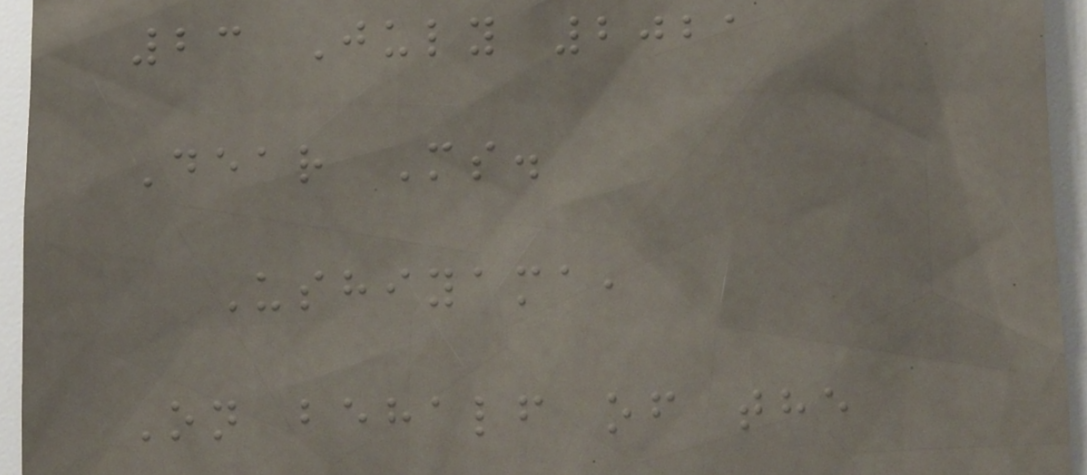23 July 2021
Dear Ms.
Ushiyama,
On behalf of the
